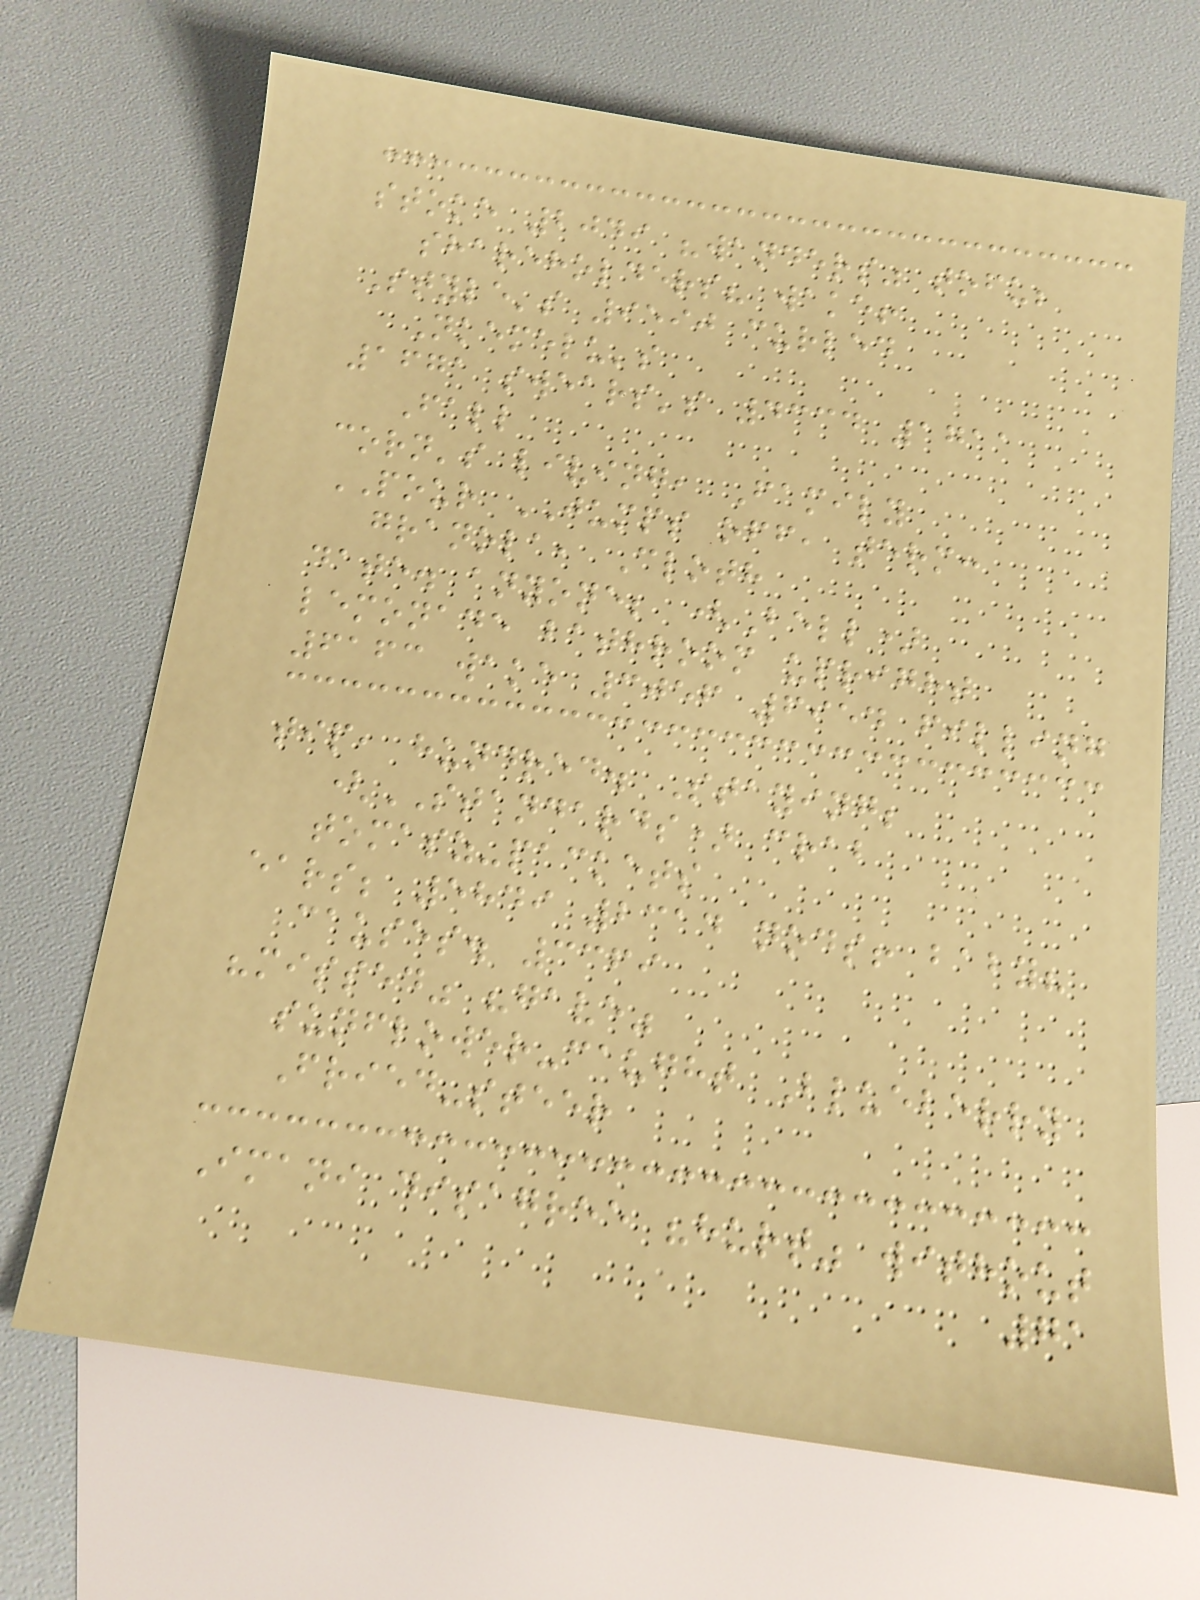stoke 2049 "wanders" tofu;
shareholders? wake!
Style's 9590 curled
Nkemelu's
1671 swears's 4334 1711
Fall
corn's living, Family
POUR JUMPS off, term:
granola, Cloth
date. anyone; (Bell)
lemonade bathroom upright
6163 wake 3056 6954 filling
tip, hundred. Staying;
(STANDARDS) crab
tomasz-packets
ears; 5849 2314 nods! baby?
causes. 3369
"missed" "gave"
sunflower-caught Blueberry
Fried-steer
Imani disagree "hurt" without
71
